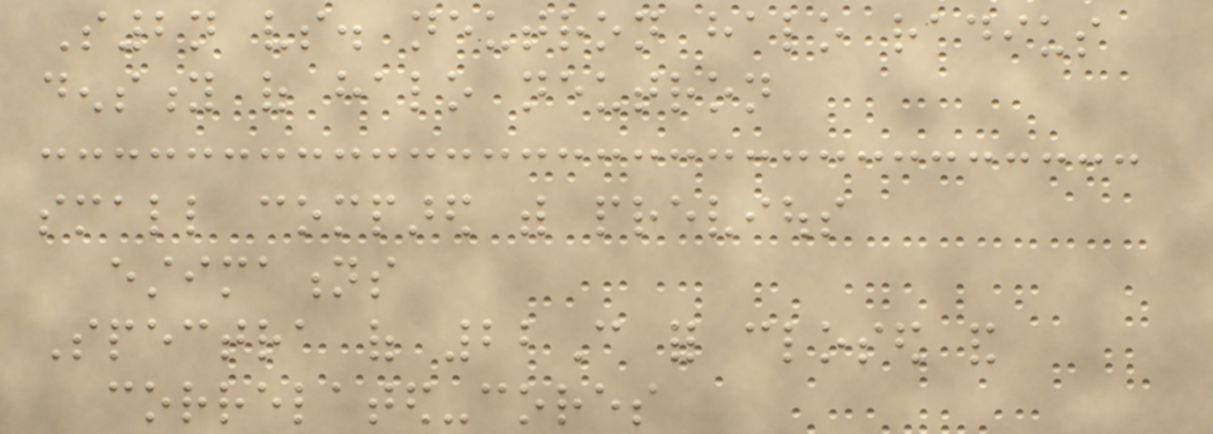S2n vs. neutron halo radius
density of halo neutron
small compared with previous
estimations
Spectra of 22C for closed and
correlated-cores
